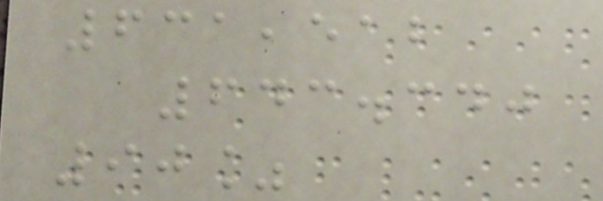631,512
643.340
90%
